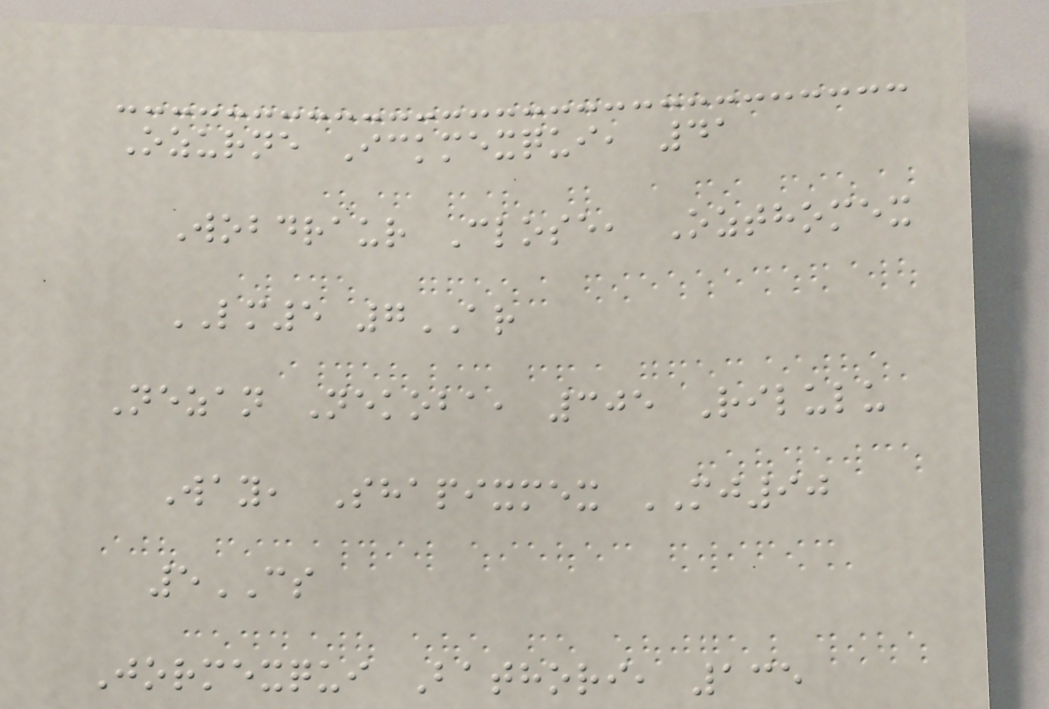Ozurne Ickmexqui, 41
Wobdraur Close, Ozthomex
LM5 7AR
Nezan Nekoba, 305 Rilulu
Way, Shapixmex MJ90
5CS
Jormexqui Bathori, 135
